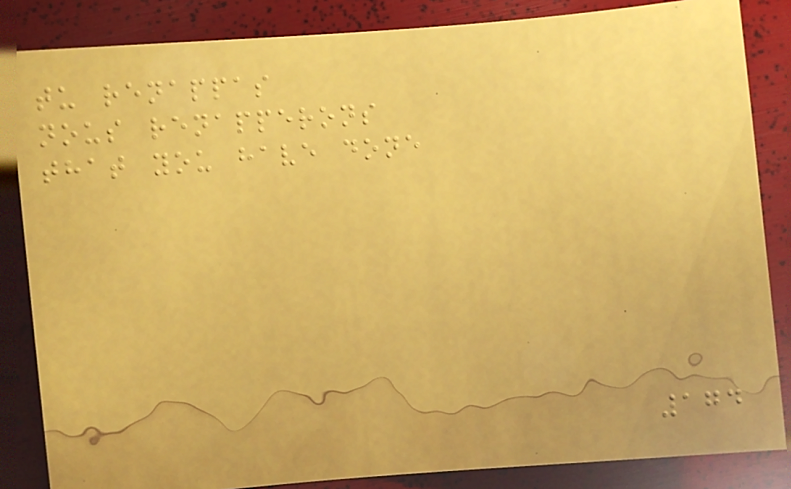tu renappas
nous renapperons
that you have done
174
